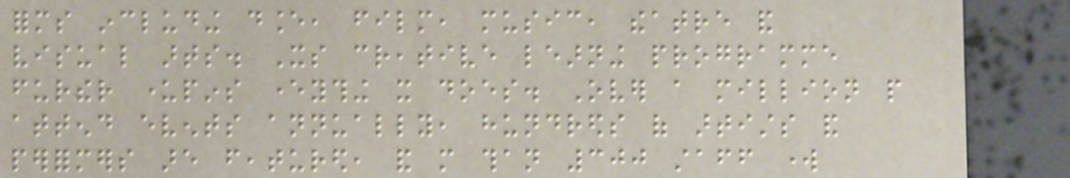forms including dance, film, music, theatre and
visual arts. Its creative learning programme
further underpins everything it does. Over a million people
attend events annually, hundreds of artists and
performers are featured, and more than 300 staff work
